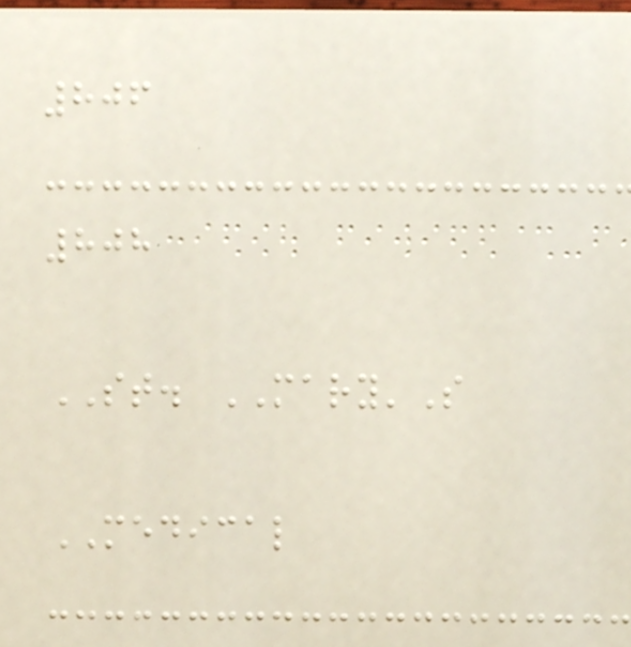806
808
ST. MARY'S
MEDICAL
